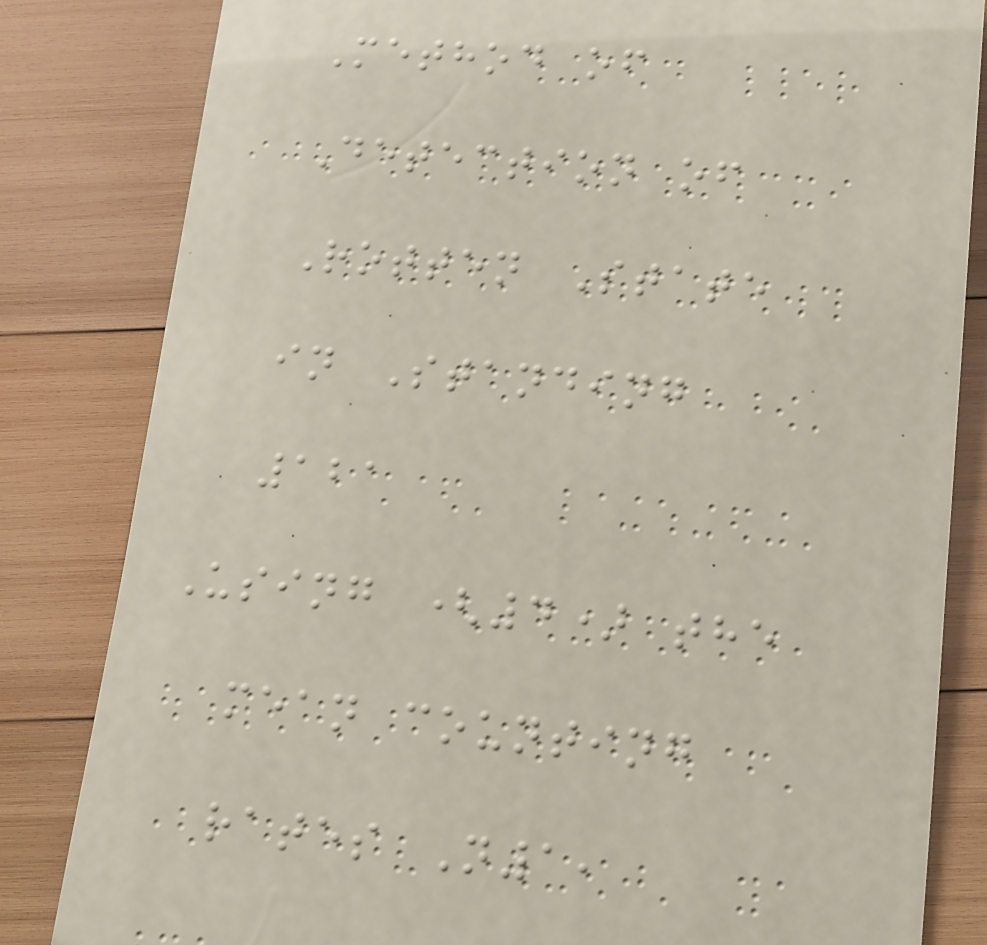Method of
Detection of
Rotten State
in Standing
121
Using (4) the
mean counting
rates N1,
